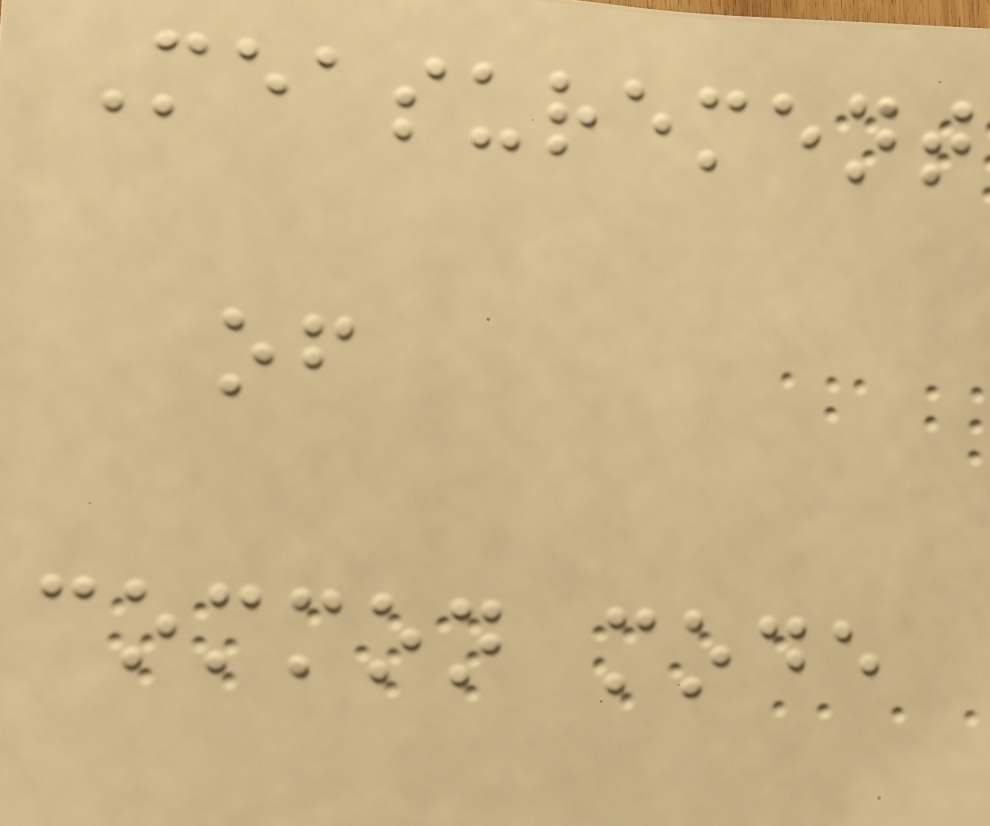Measurement
of
common mode
